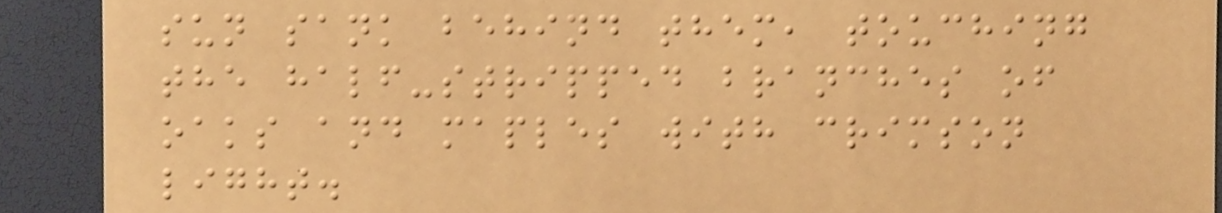sun sank behind them, touching
the half-stripped branches of
oaks and maples with crimson
light.
